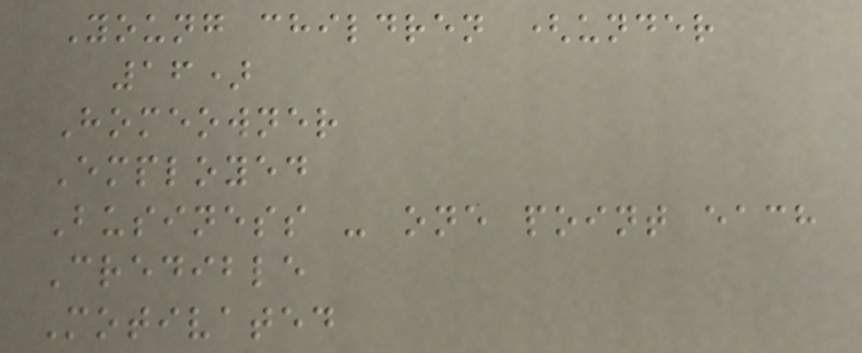Young children (under
16)
Homeowner
Employed
Business - one point each
Credible
Motivated
